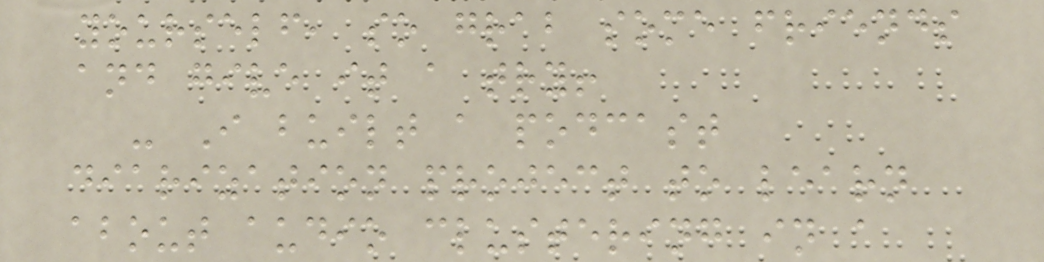yourself, so grab some friends
and give it a try!
- I built a podcast
diarization project to learn
about audio clustering in a
